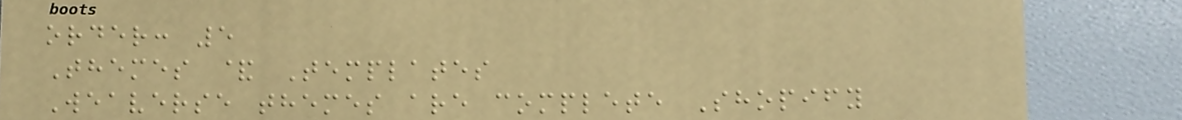order: 5
Themes & Templates
Weaverse themes are complete Shopify
